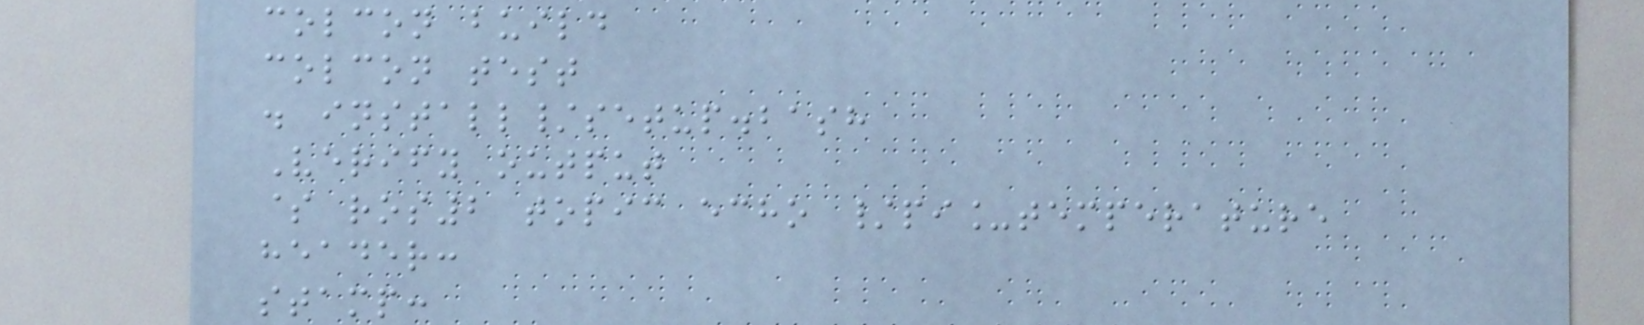colcon build
colcon test
. install/setup.bash
Verify output
$ ros2 topic echo /pi_temperature
header:
stamp:
